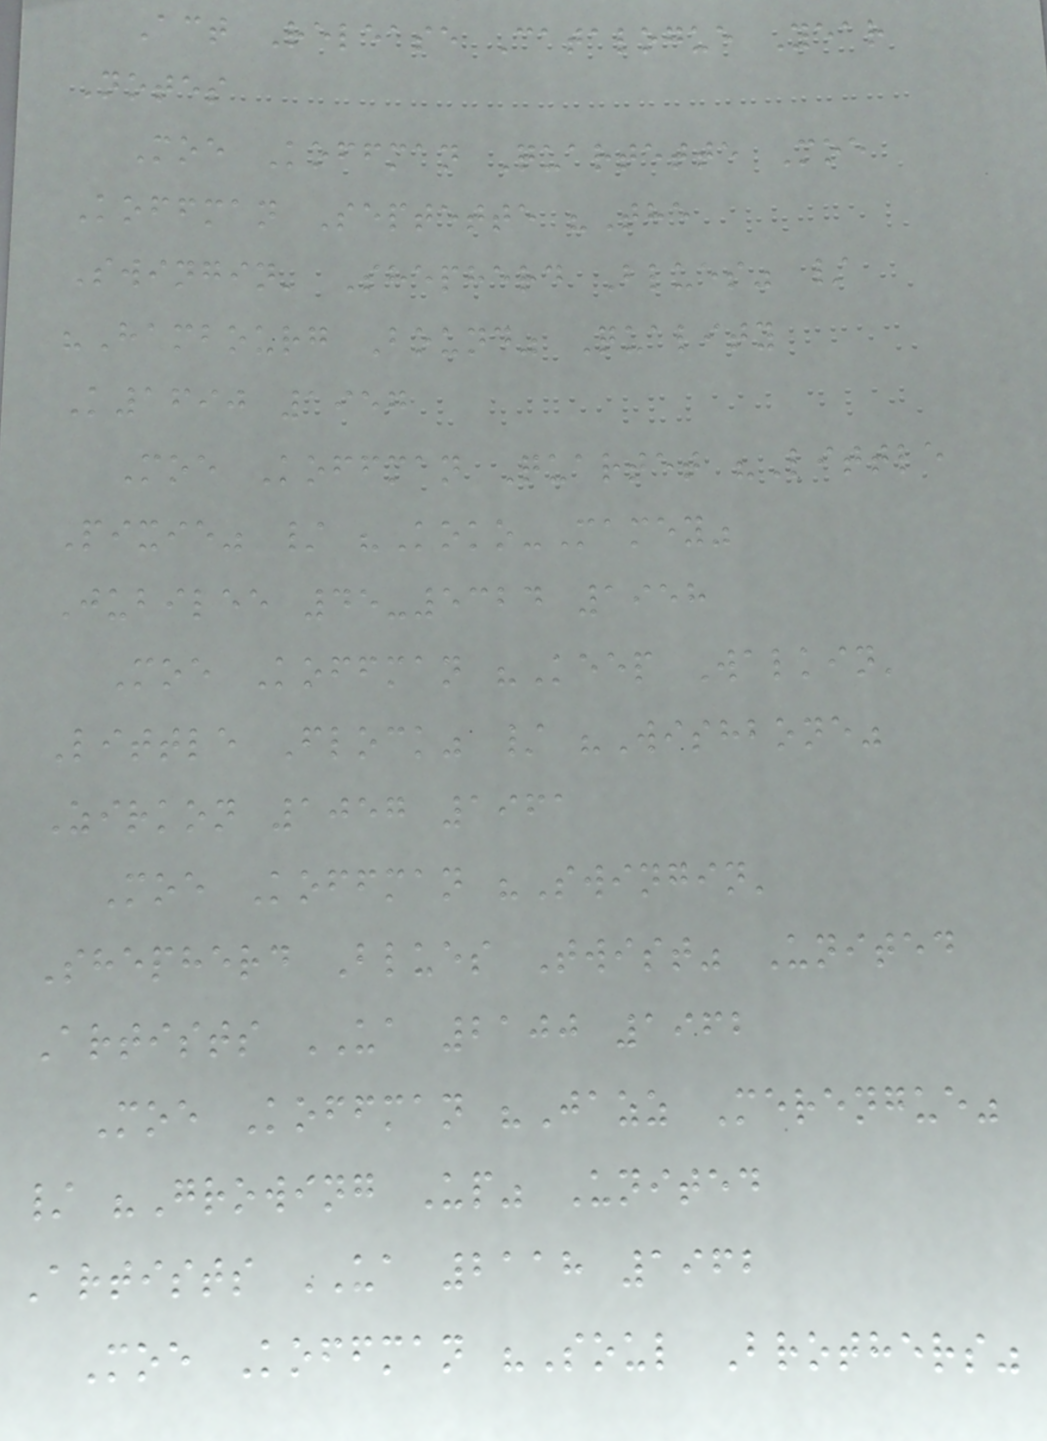Act Release Catalogue Year
Notes
Moe Koffman Quartette Moe
Koffman Septette "The
Swingin' Shepherd Blues" /
"Hambourg Bound" Quality
K1690 1957
Moe Koffman Quartet "Little
Pixie" / "Koko-Mamey"
Jubilee 45-5324 1958
Moe Koffman "Keep Walkin'
Little Flock" / "Wishbone"
Zirkon 1057 1961
Moe Koffman "Swingin'
Shepherd Blues Twist" United
Artists UA 2100 1962
Moe Koffman "Jazz Merengue"
/ "Growing Up" United
Artists UA 2118 1962
Moe Koffman "Soul Brothers"
